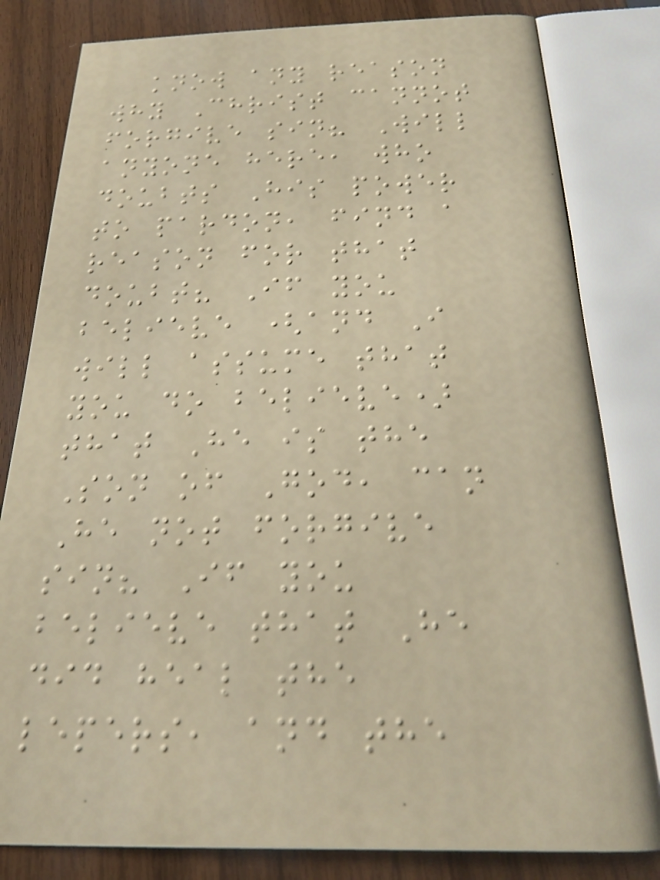know any reason
why Christ cannot
forgive sin? Will
anyone here, who
doubts His power
to pardon, find a
reason for that
doubt? If you
believe (and I
will assume that
you do believe)
that He is the
Son of God, can
He not forgive
sin? If you
believe that He
did heal the
lepers, and the
